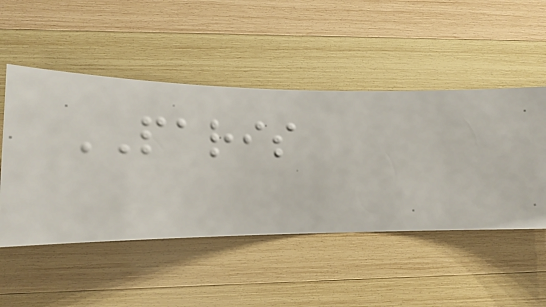PARIS
